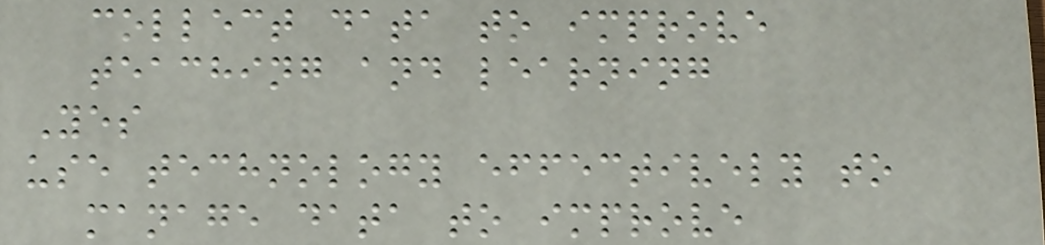collect data to improve
teaching and learning
Yes
use technology effectively to
manage data to improve
